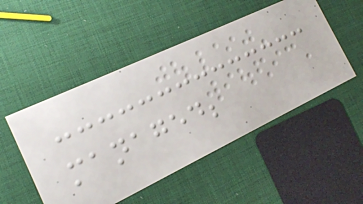managed;
